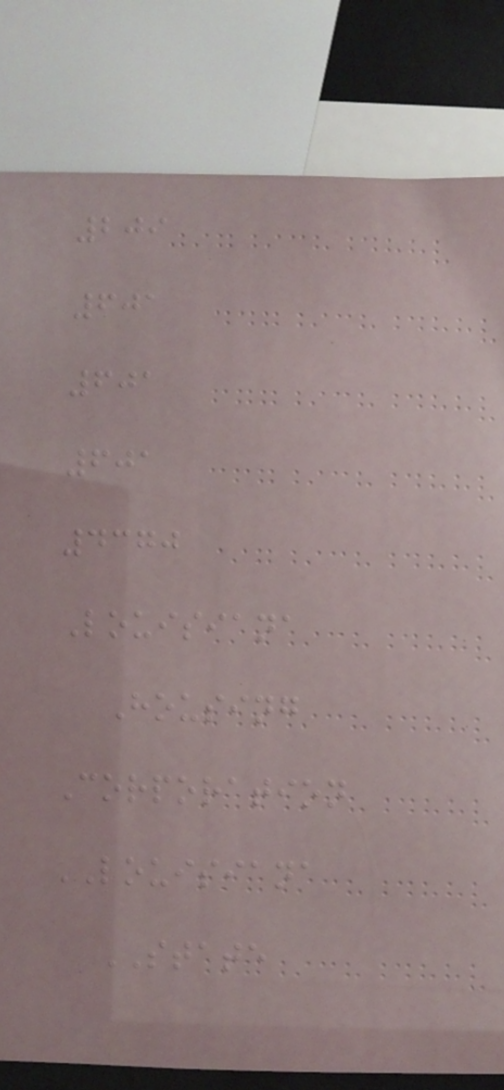209
601
601
601
4370
Louisiana
Housing
Corporation
LOUISIANA
STATE
